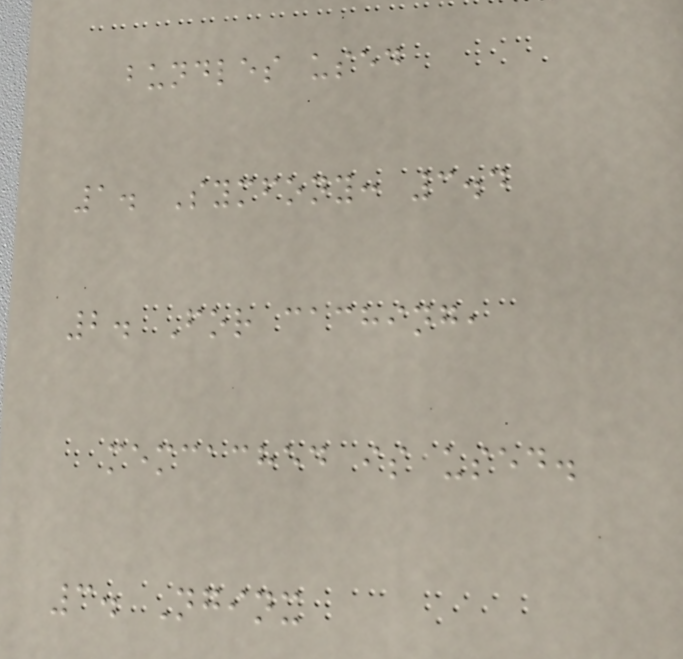bundles used
1. Symfony: 3.4
2. For caching,
memcached is used.
3. Nginx
